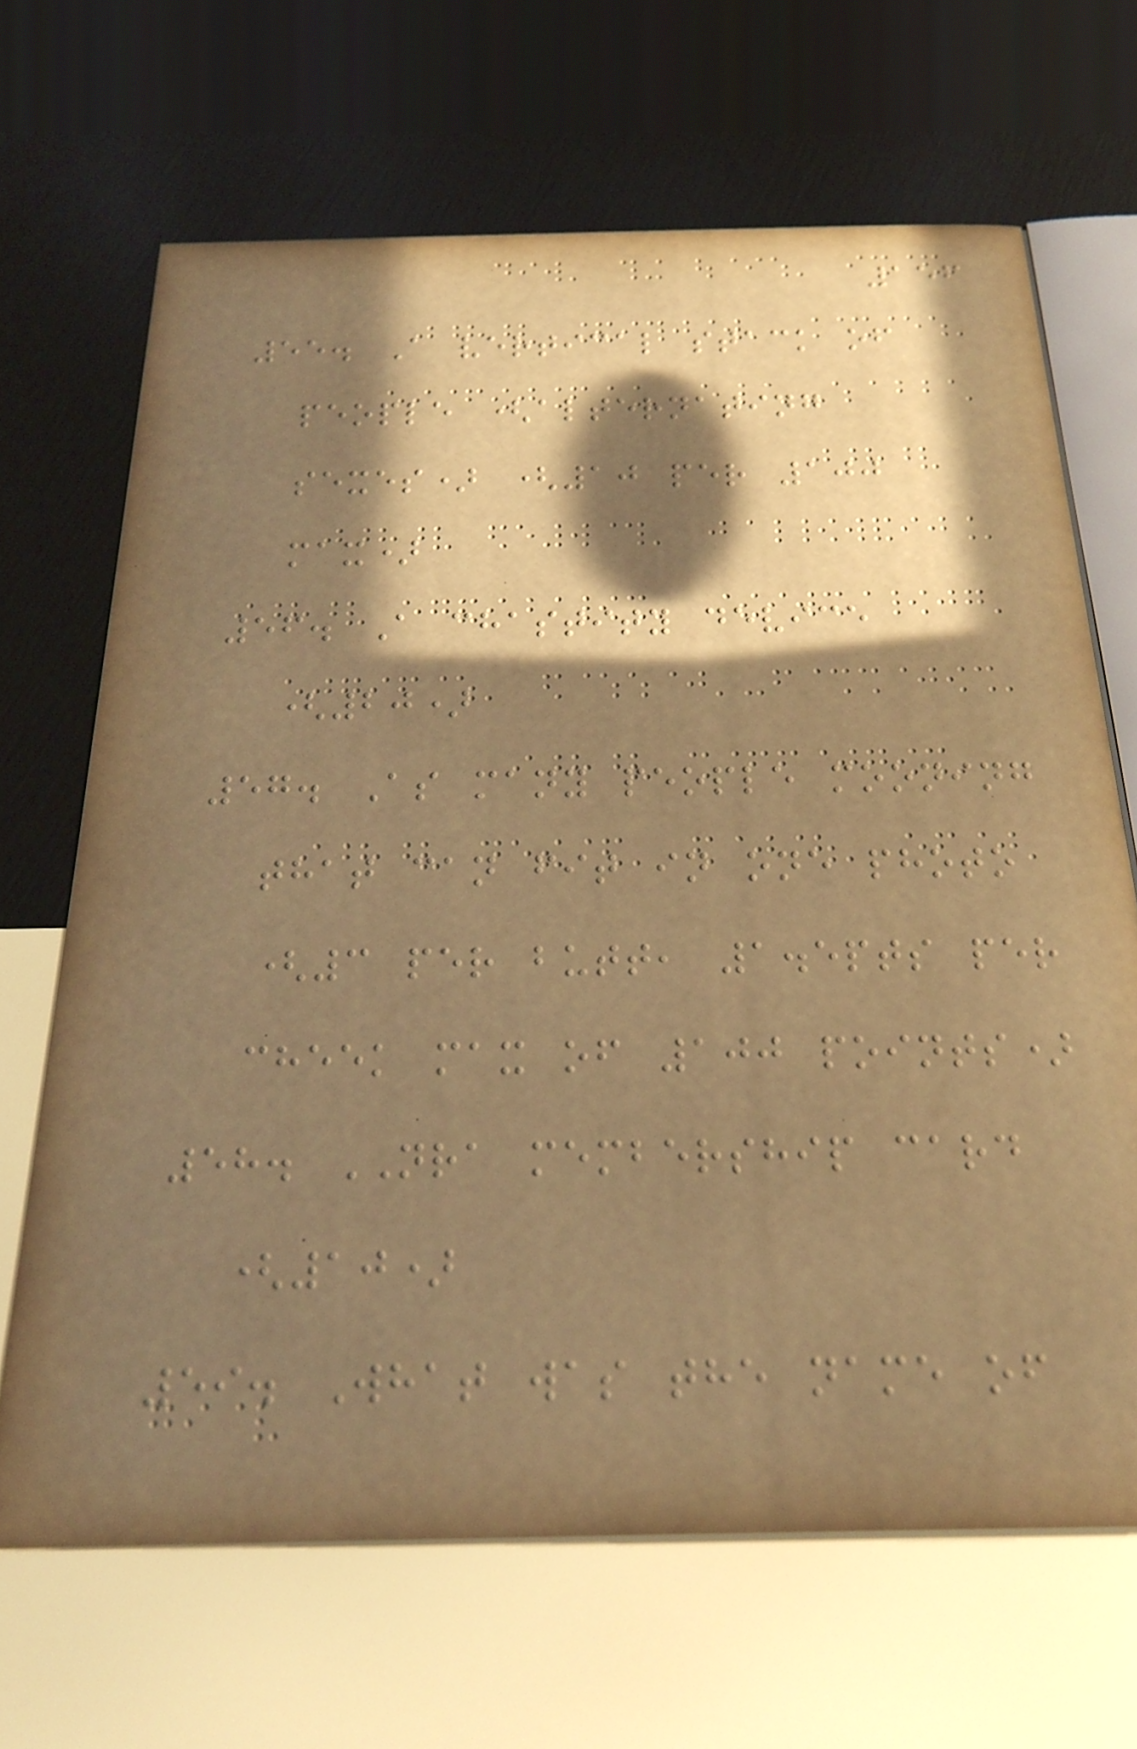156
55. A vertical stack of
people (alternating
sexes) (10 per 100
max)
56. A chastity device
(20)
57. As many people mooning
that can fit in one photo
(3 per butt, 1.5pts per
cheek max of 100 points)
58. NRA membership card
(10)
59. What was the name of
